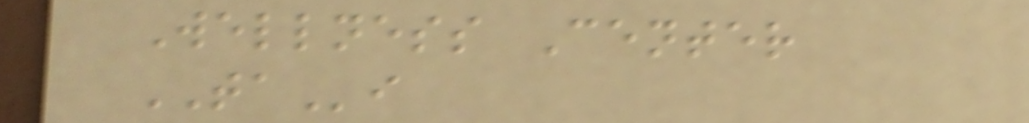Wellness Center
TAi
